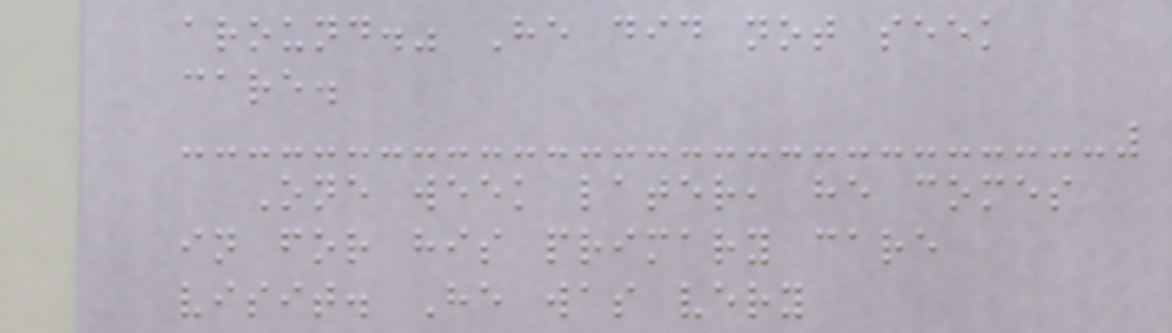around." He did not seek
care.
One week later, he comes
in for his primary care
visit. He was very
